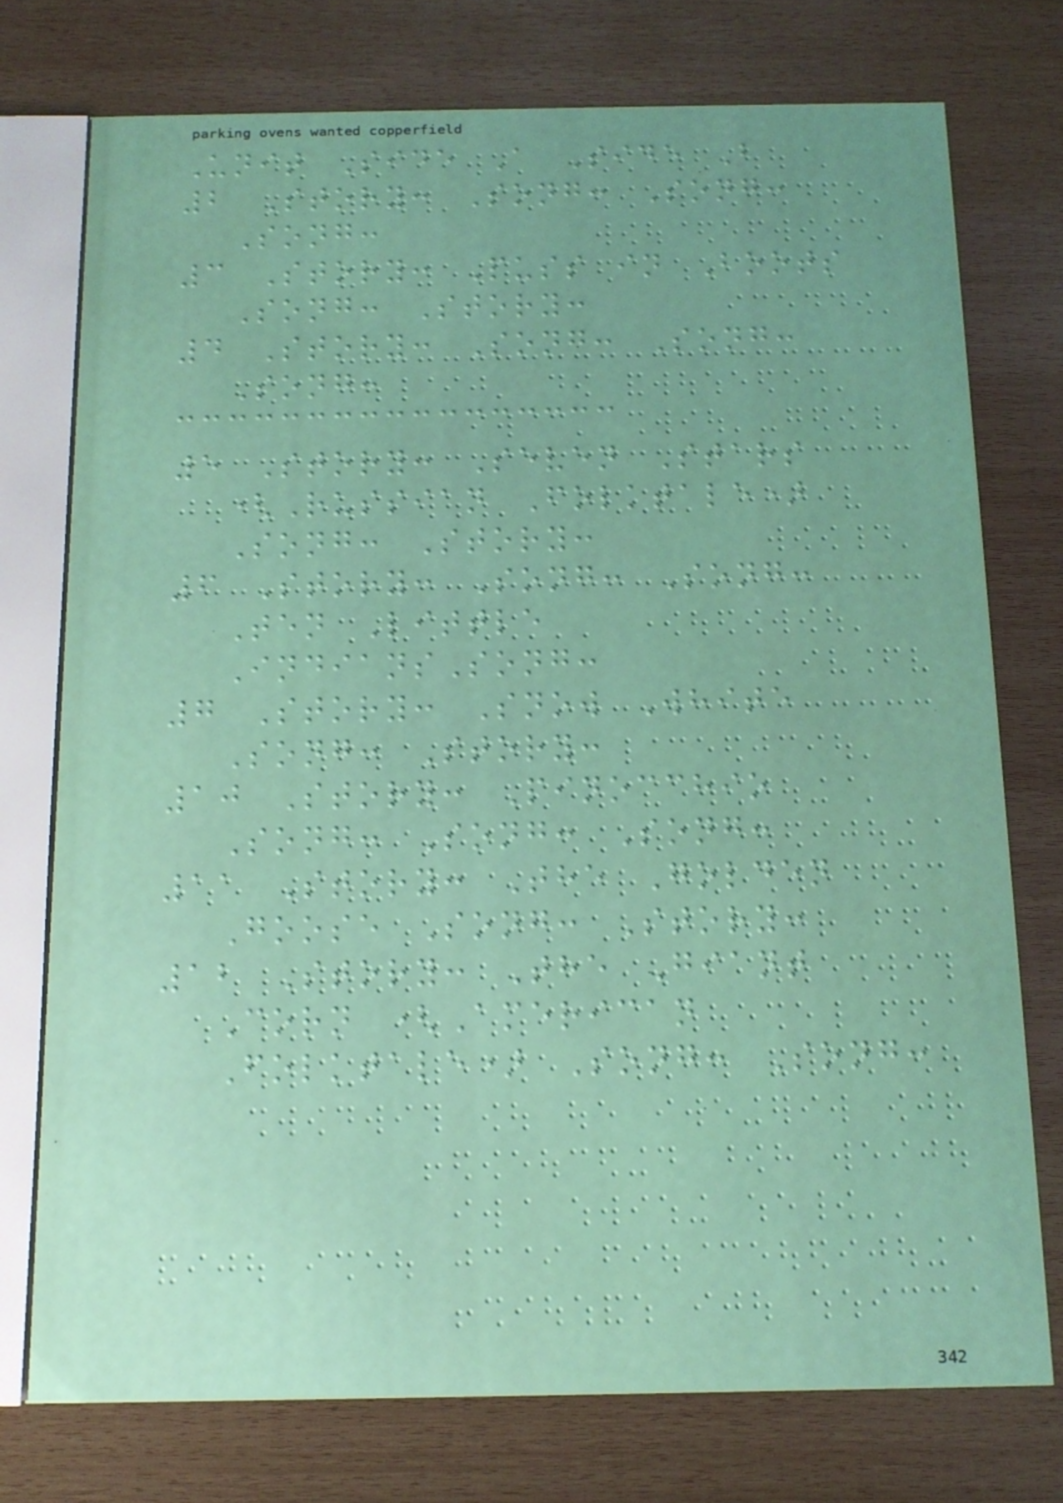Unit Side A Side B
2 Story: Song: Song:
Song:
3 Story: Puss in Boots
Song: Story:
4 Story: Song: Song:
Song:
5 Story: Seven Stars
(Russian Folktale)
Song: Story:
6 Story: Song: Song:
Ten Little
IndiansSong:
7 Story: Snow White
Song: Story:
10 Story: Pinocchio
Song: Song: Song:
11 Story: The Golden
Goose Song: Story:
12 Story: The Giant
Corn (American
Folktale) Song: Song:
